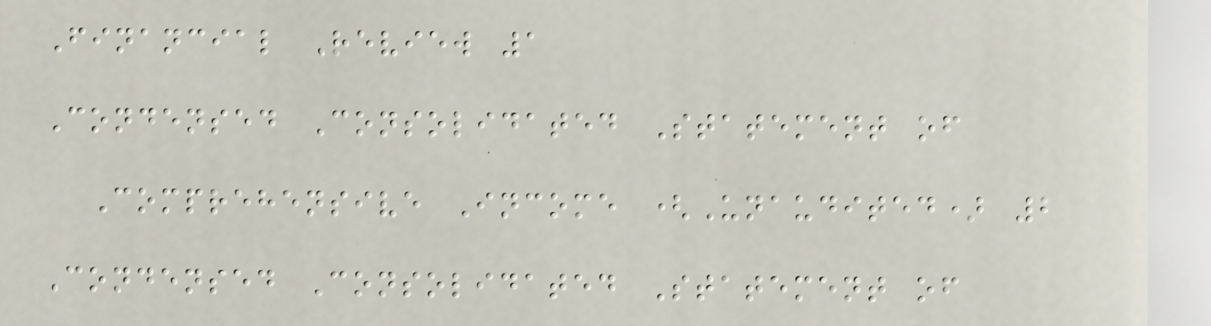Financial Review 1
Condensed Consolidated Statement of
Comprehensive Income (Unaudited) 2
Condensed Consolidated Statement of
